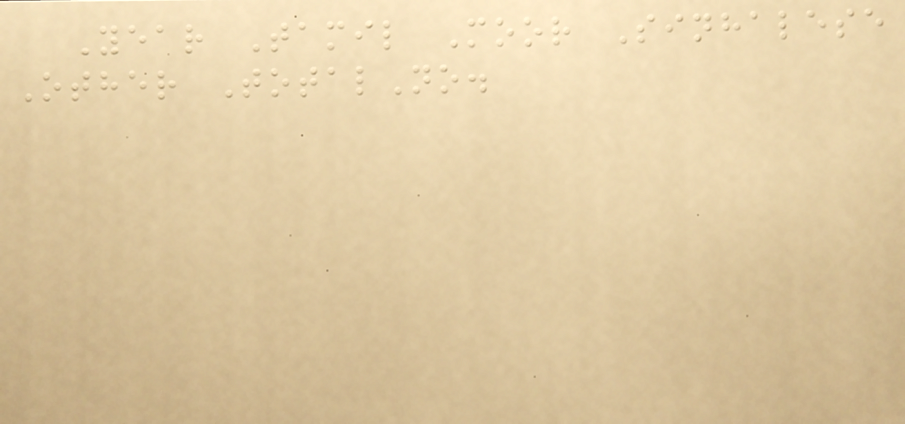Year Tamil Moor Sinhalese
Other TotalNo.
